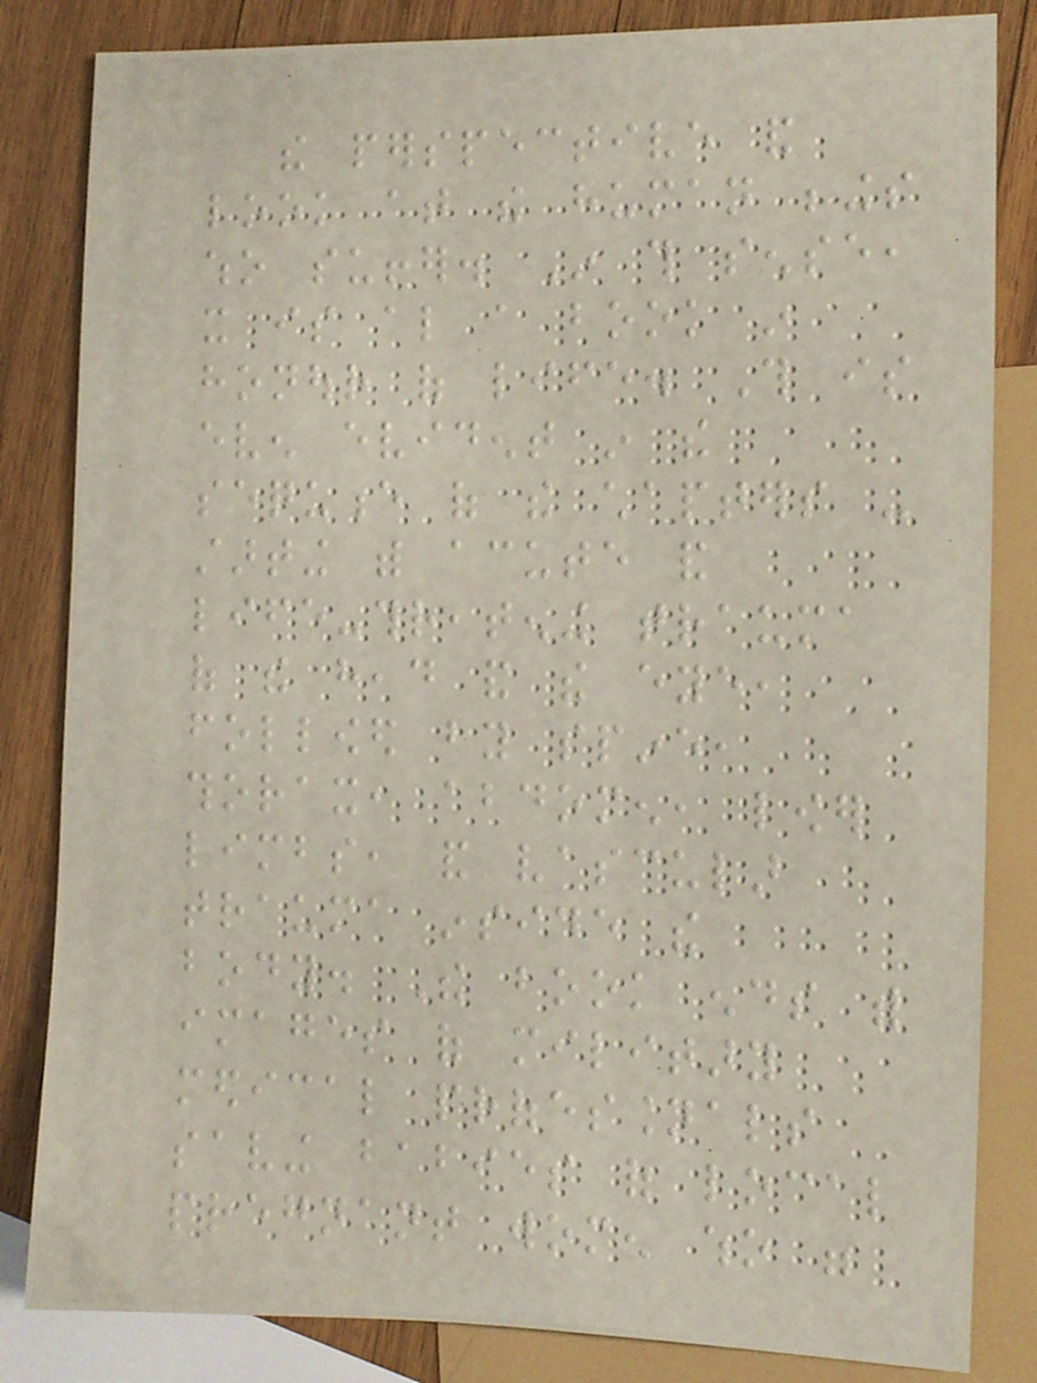the perspective and
look at the human beings
who suffer. In this sense,
it is also a book in
honour of life. This is
even evident in the
sequence of the chapters -
starting with acute and
life-threatening trauma
of the head and the eye,
followed by spine,
thorax, abdomen, lower
limbs, and vascular
trauma inside the
body. The book ends with
images of military
medical professionals
saving babies of local
pregnant women who were
